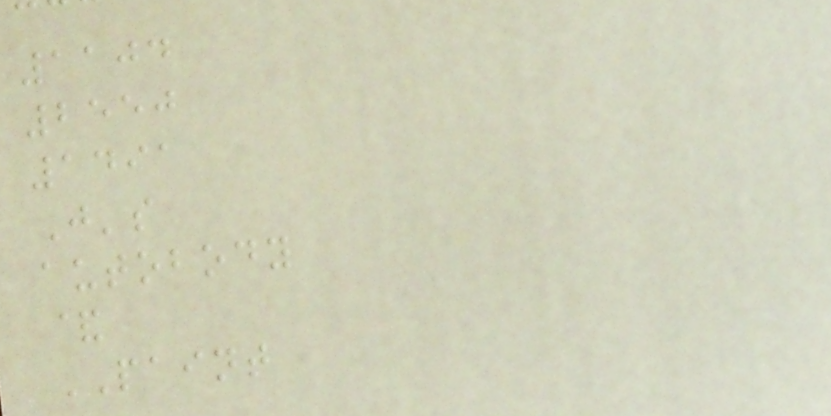1104
2550
1491
J's
autobody
&
PAINT
